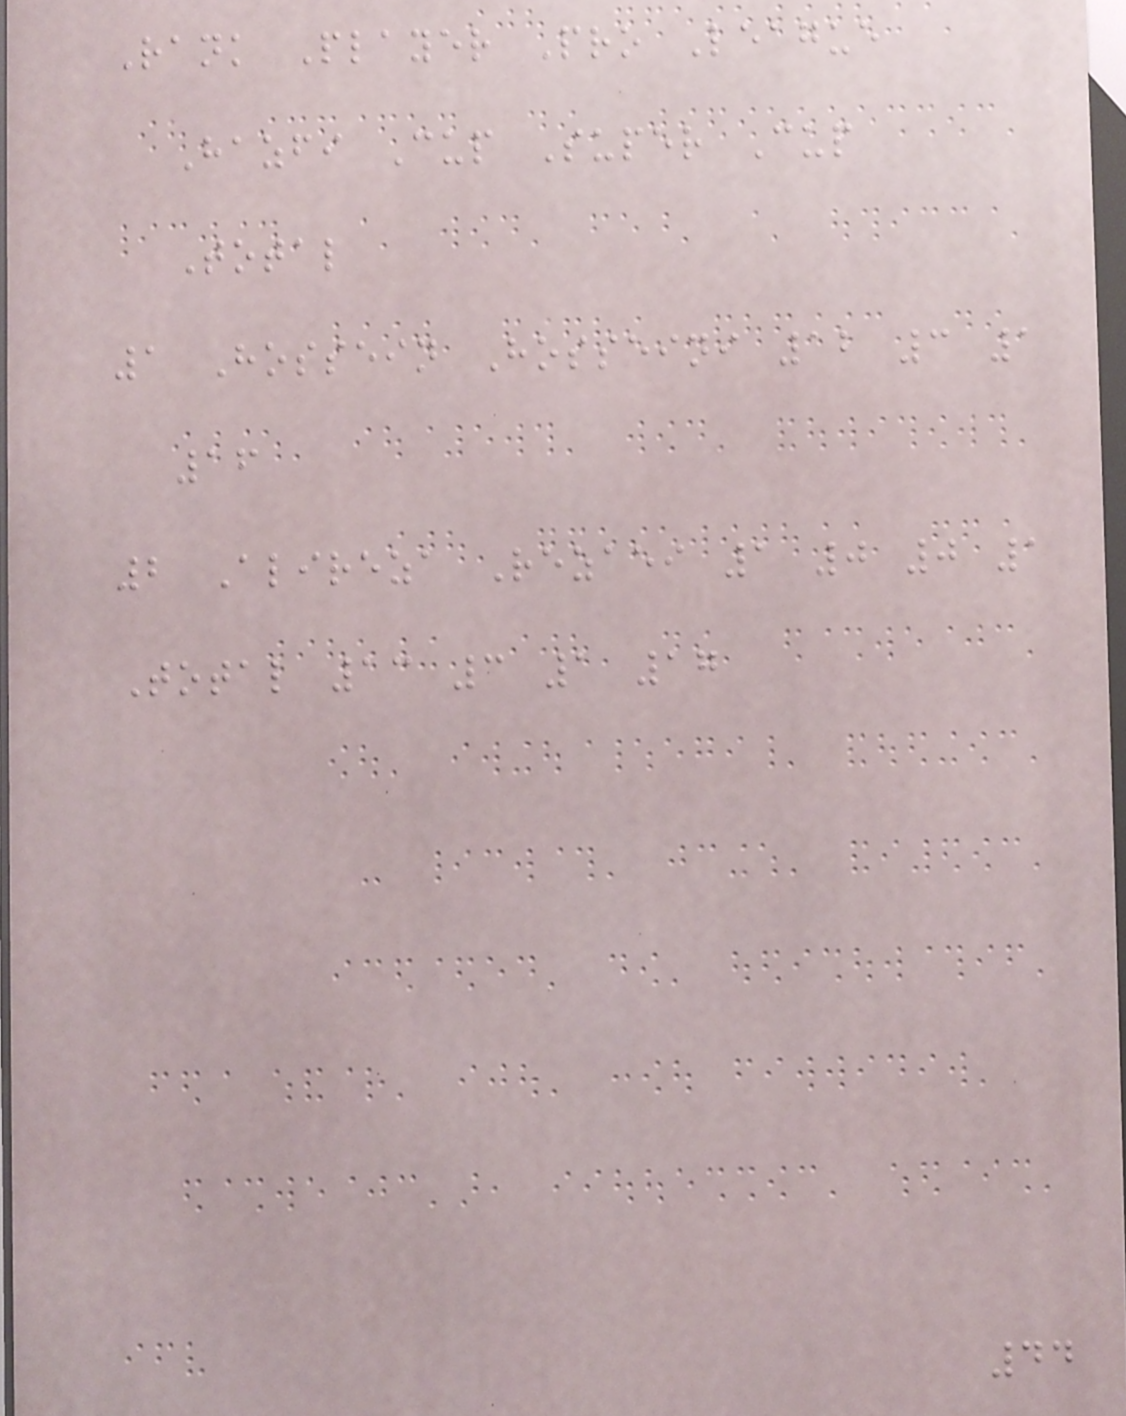Rank Player Pro League
Hazfi Cup Super Cup
Total
1 Hossein Hosseini 12 3 1
16
2 Alireza Rezaei 1 0 0 1
Total 13 3 1 17
44
